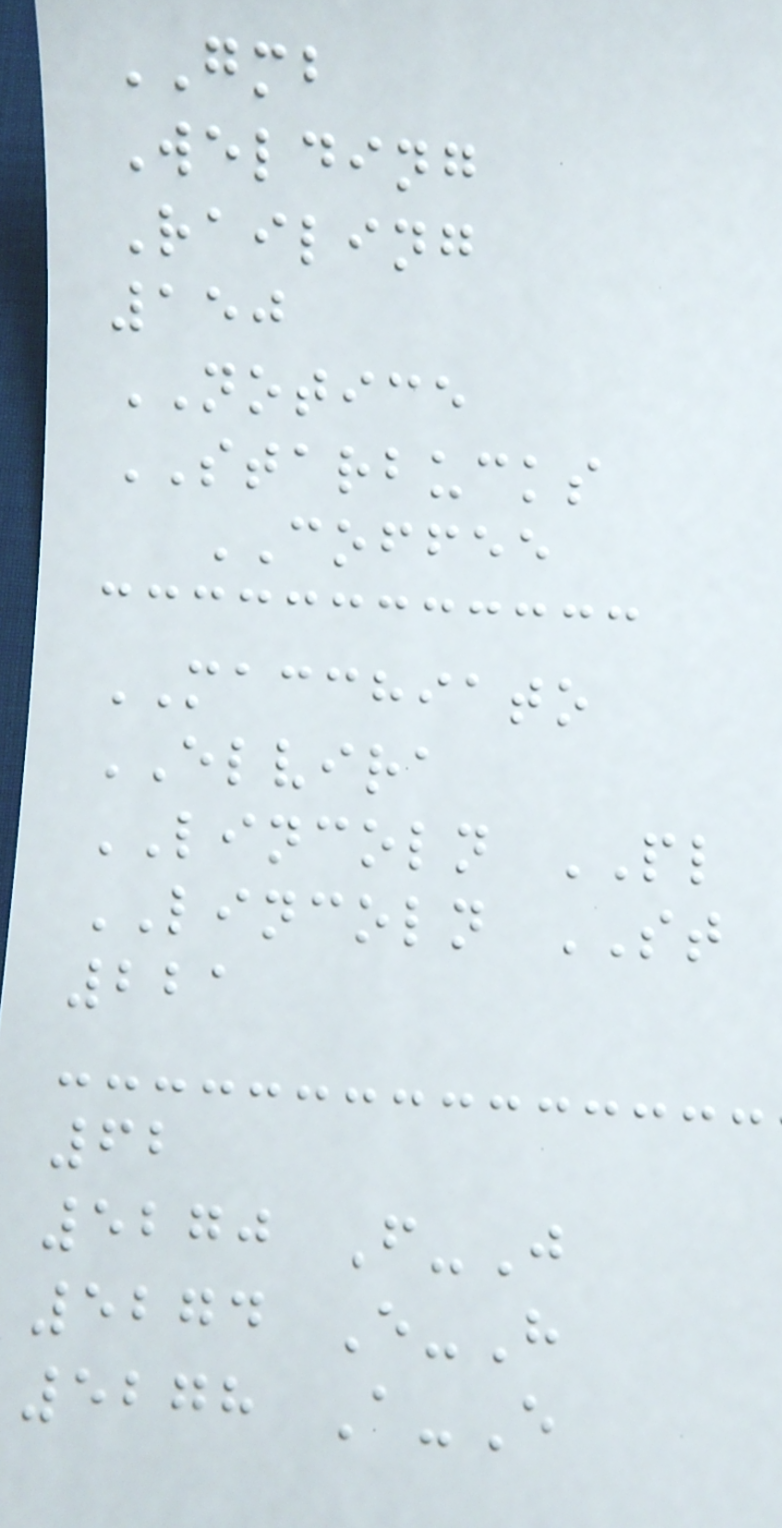GMB
Welding
Railing
150
NOTICE
STARBUCKS
COFFEE
MACCHIATO
ELVIRA
LINCOLN PL
LINCOLN ST
221
62
5270 F-J
5274 E-H
5278 A-E
